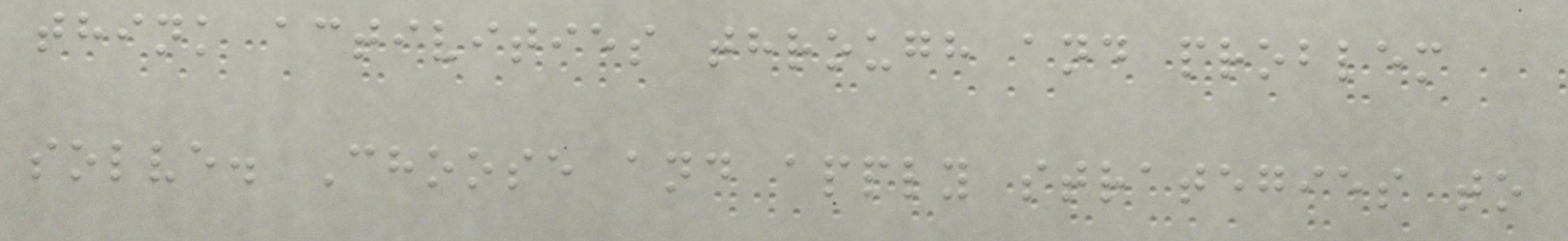think activities through and problem
solve. Choose and apply strategies to
